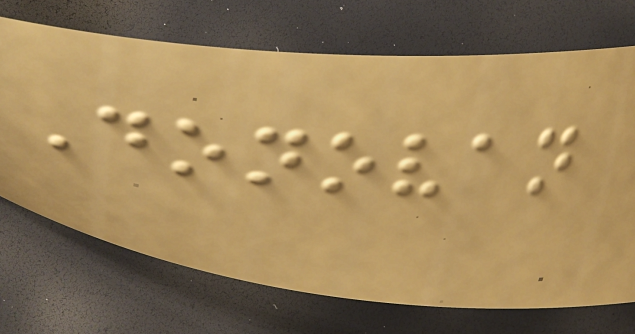Donovan
